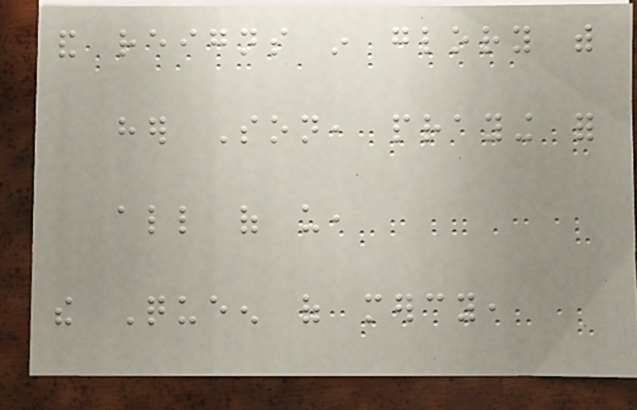and reigns in glory with
her Son, praying for
all of us,
the Queen of mercy,
